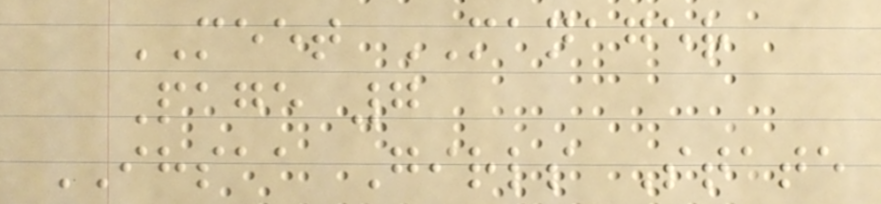MEET MANAGER
Page 7
IHSAA Girls State
